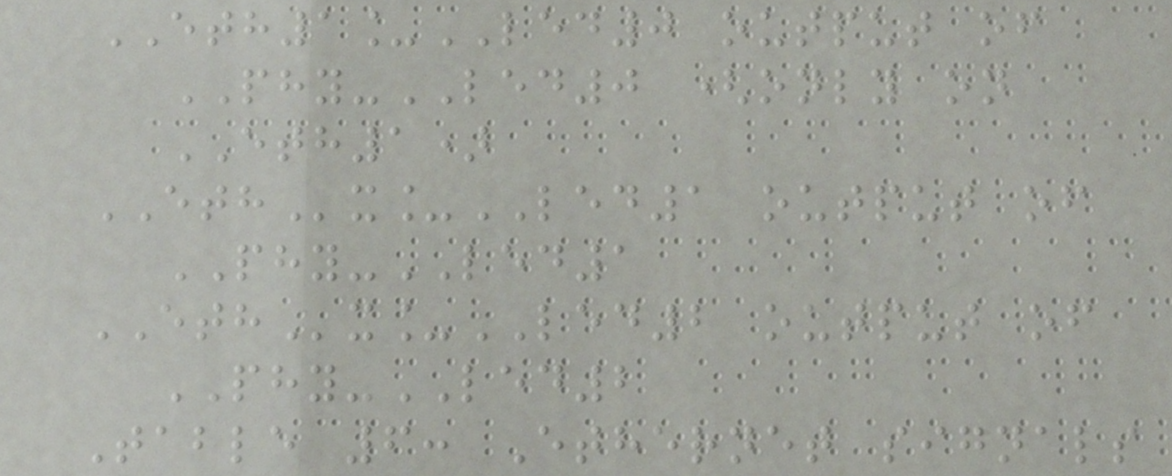ETH1_LED0 output of
PHY-LED0 (only on
ETH1)
ETHx_LED1 output of
PHY-LED1
ETHx_LED2 output of
PHY-LED2
Table 6: Ethernet signals
